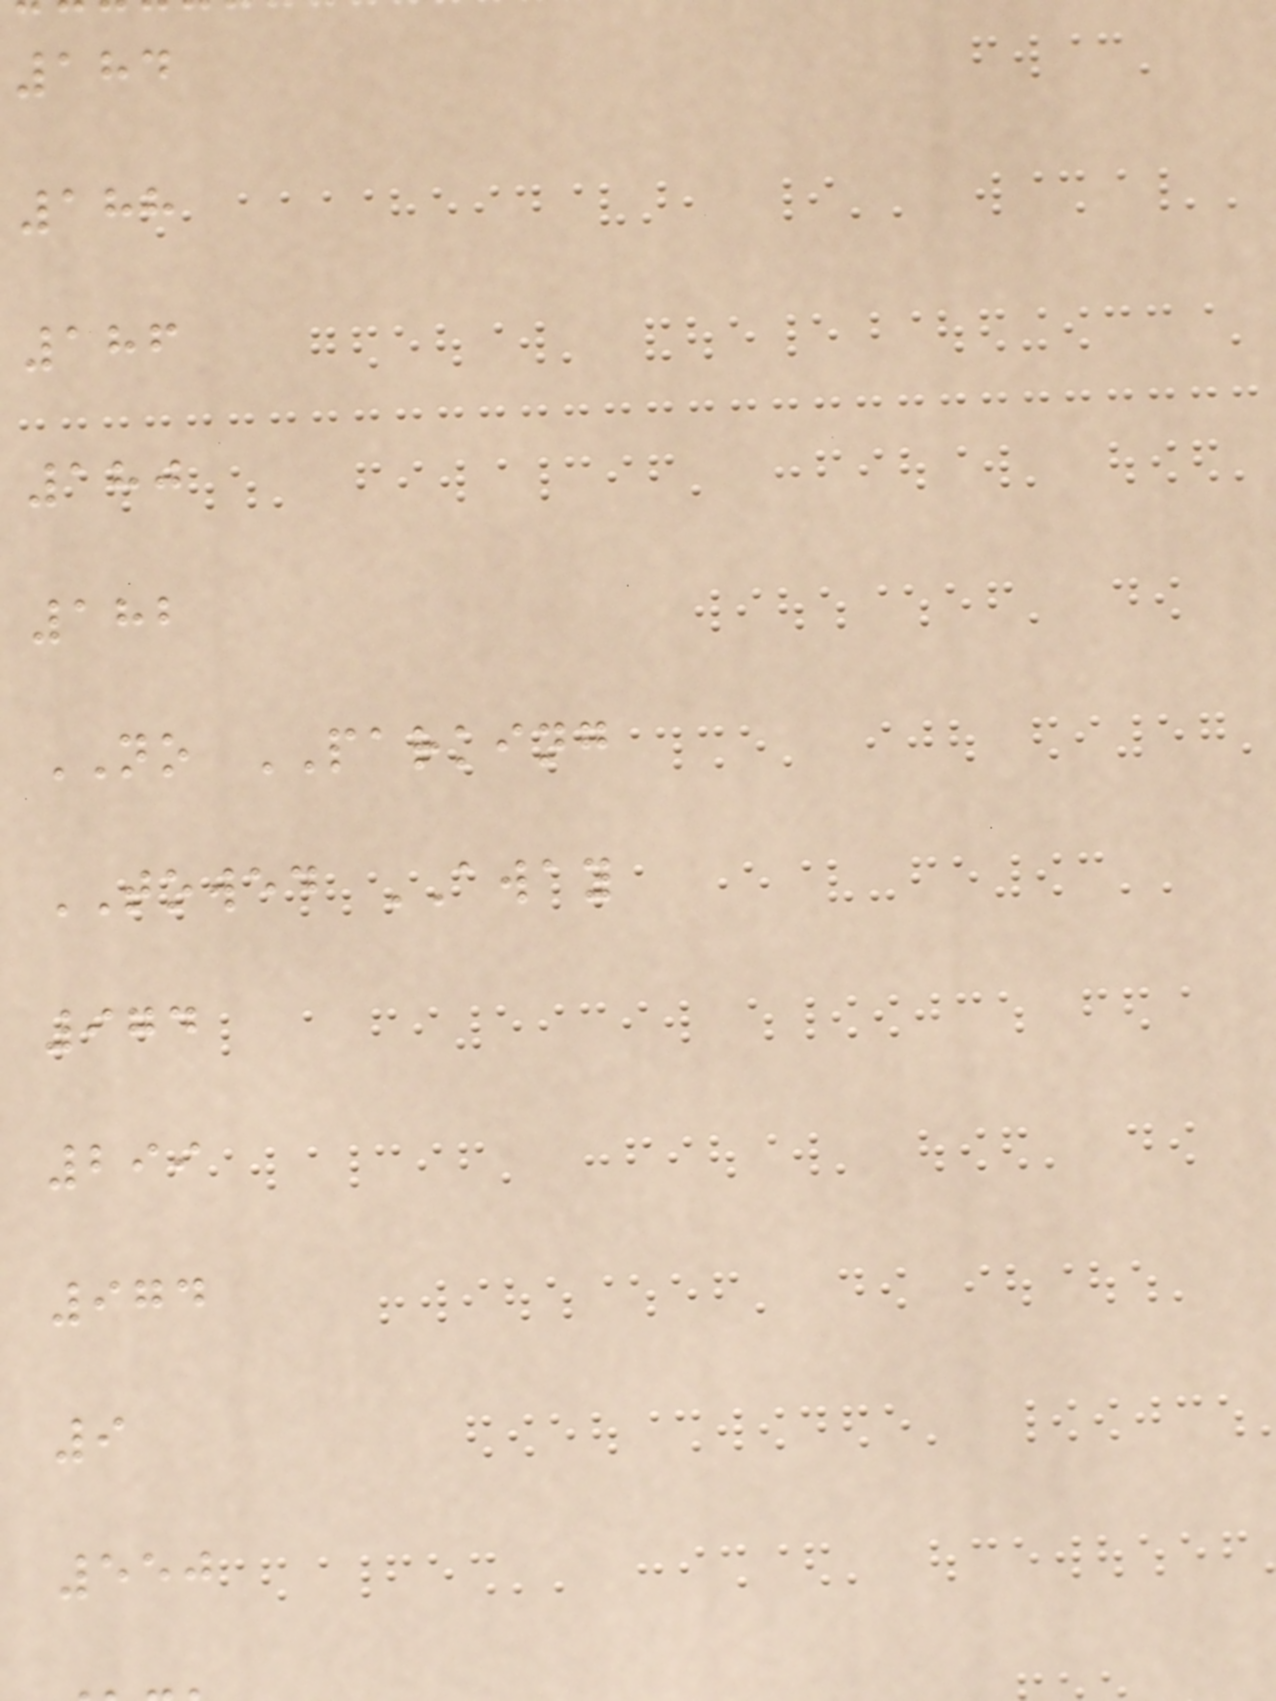184
188
186
180
182
NO PARKING
TOWED AWAY
974
299
974
9
550
